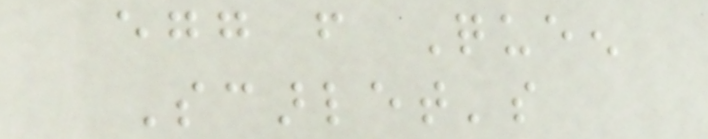egg from Queen
Scarlet's
